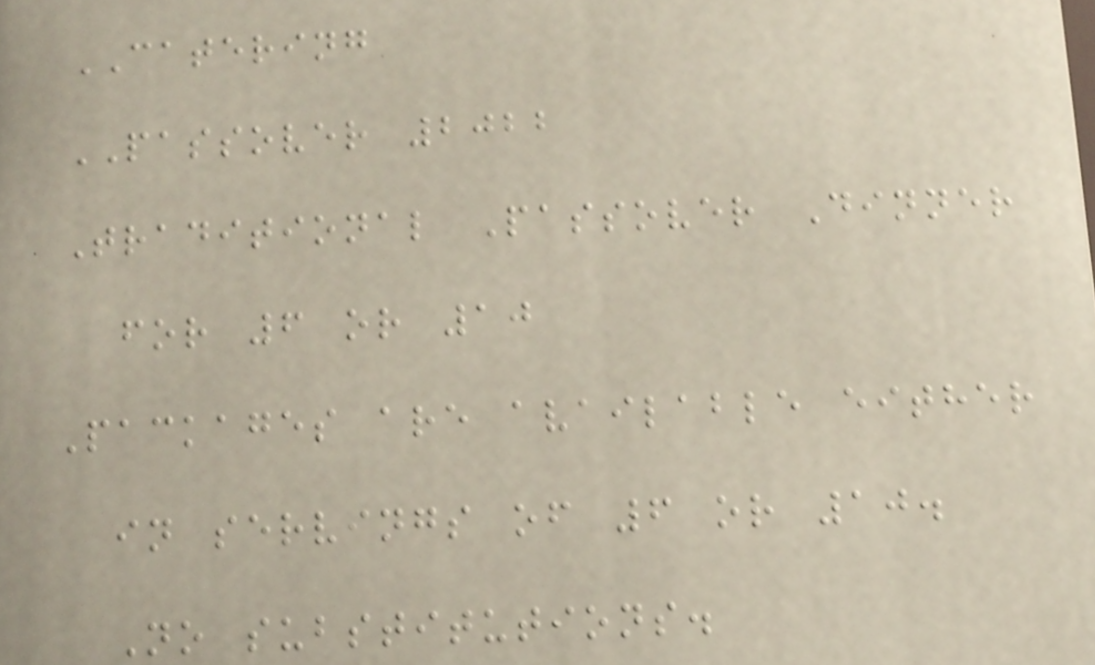CATERING
PASSOVER 2022
Traditional Passover Dinner
for 6 or 10
Packages are available either
in servings of 6 or 10.
No substitutions.
